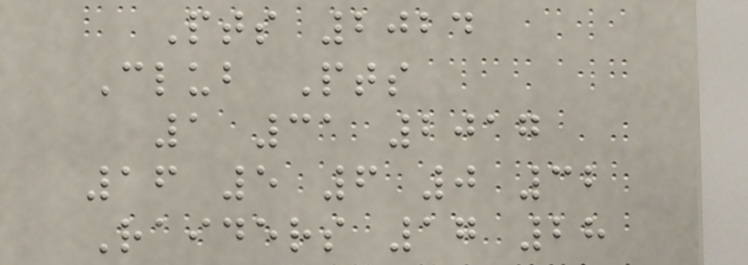Pts 2024
Club Pts
1 31 2017
16 5 6 0 32
Raiders 17 28
